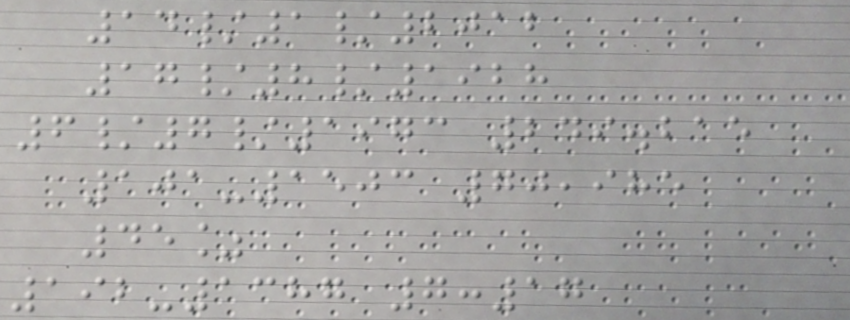14/1/2012
17/8/1928
6/7/1973 249.215
101-1503 70,985
45%
192-1387 7:17
